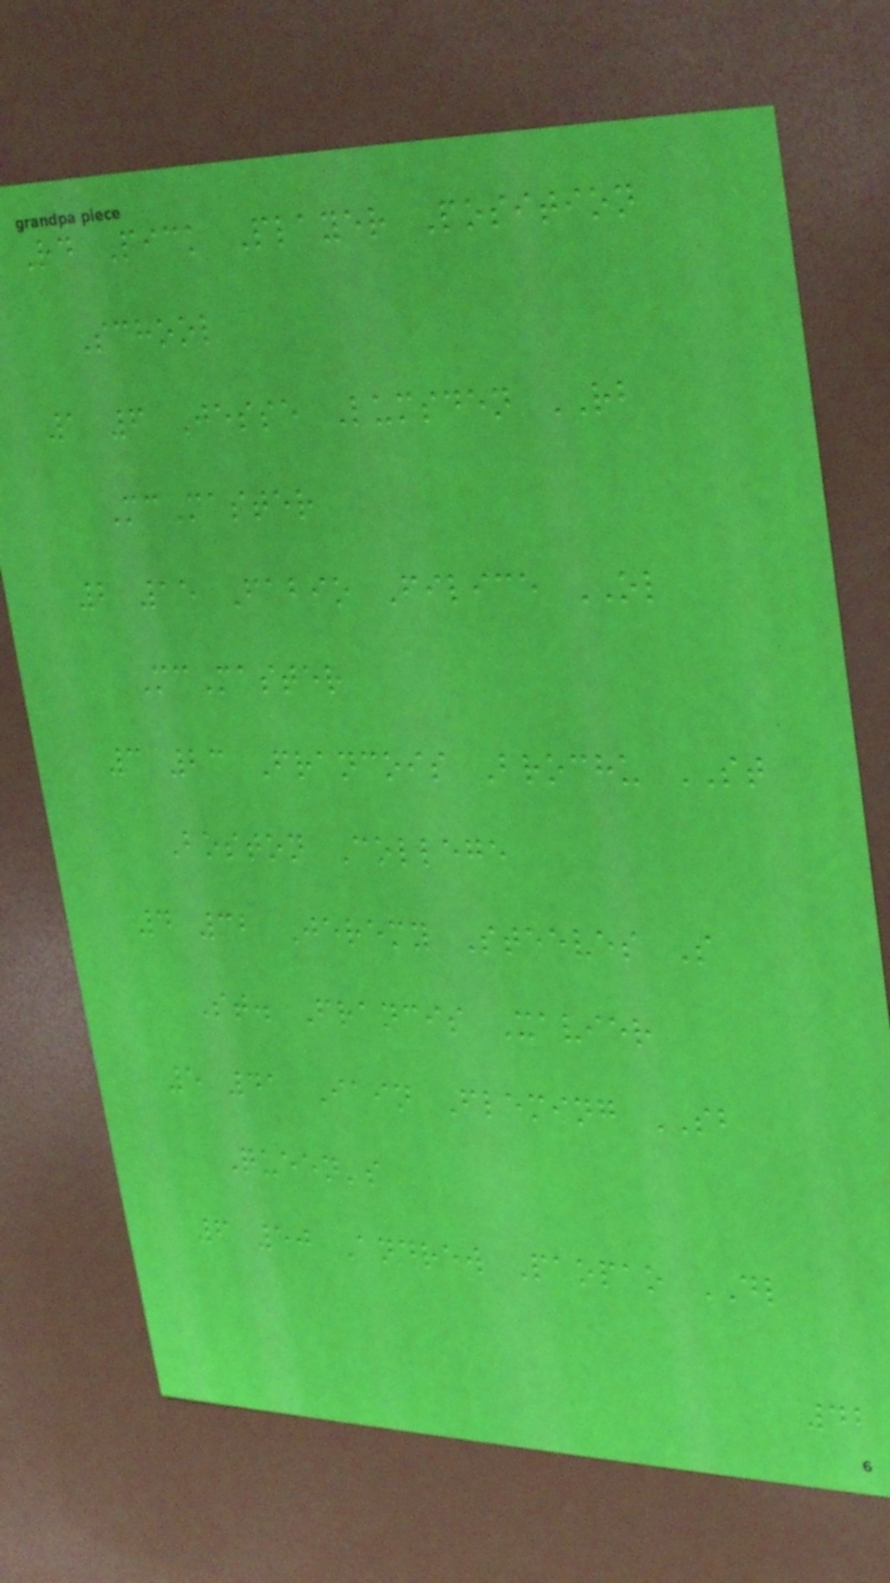Rd Pick Player Position
School
1 6 Jesse Lumsden RB
McMaster
2 15 Fabio Filice OL
McMaster
3 23 Francois Brochu ST
Boston College
4 32 Jeremy Steeves S
St. Francis Xavier
5 41 Iain Fleming SB
Queen's
6 50 Andrew Paopao DL
42
